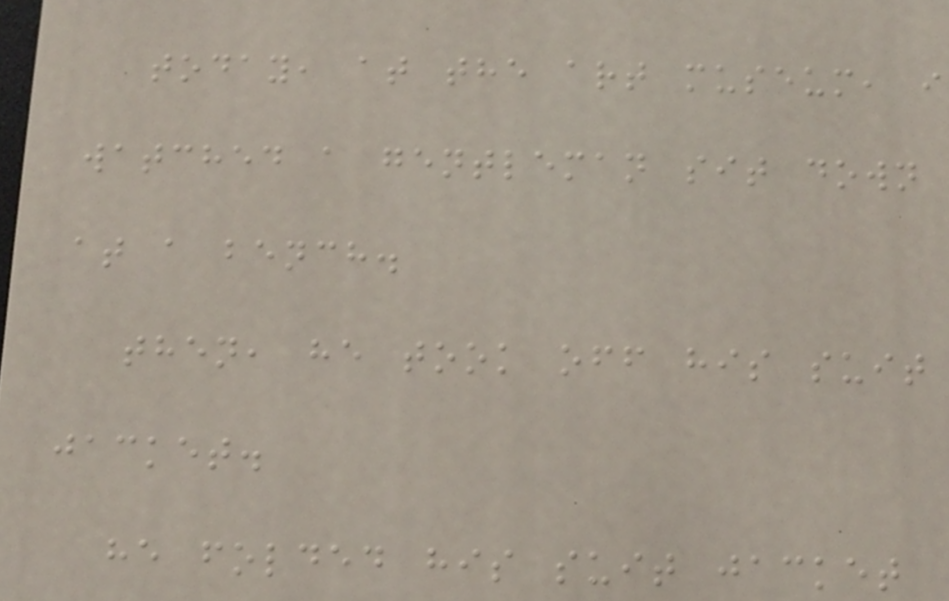today, at the art museum, i
watched a gentleman sit down
at a bench.
then, he took off his suit
jacket.
he folded his suit jacket
